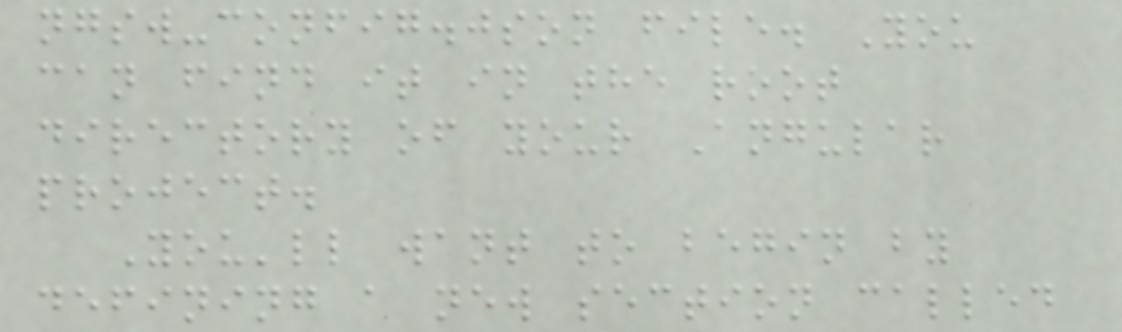ngsw-config.json file. You
can find it in the root
directory of your Angular
project.
You'll want to begin by
defining a new section called
